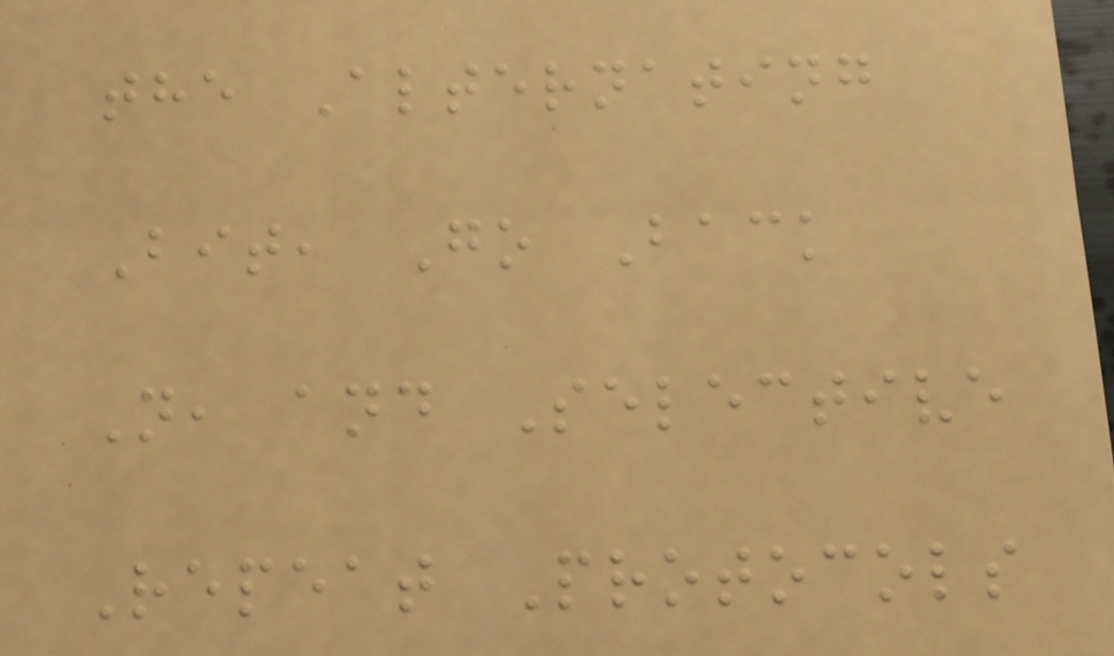the Alternating
Bit, Go Back
N, and Selective
Repeat Protocols
